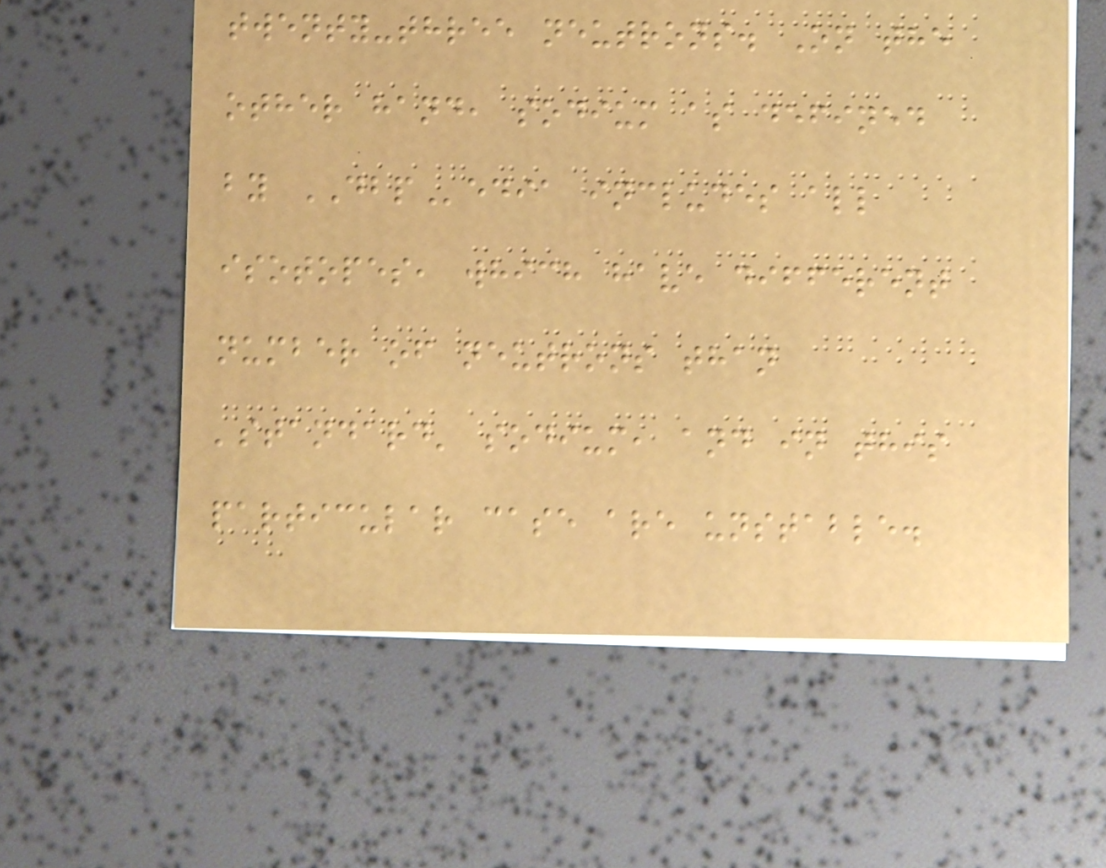twenty-three neutrons. On the
other hand, sodium as defined
by DBPedia includes all
isotopes, which have different
number of neutrons than
'standard' sodium, and in this
particular case are unstable.
